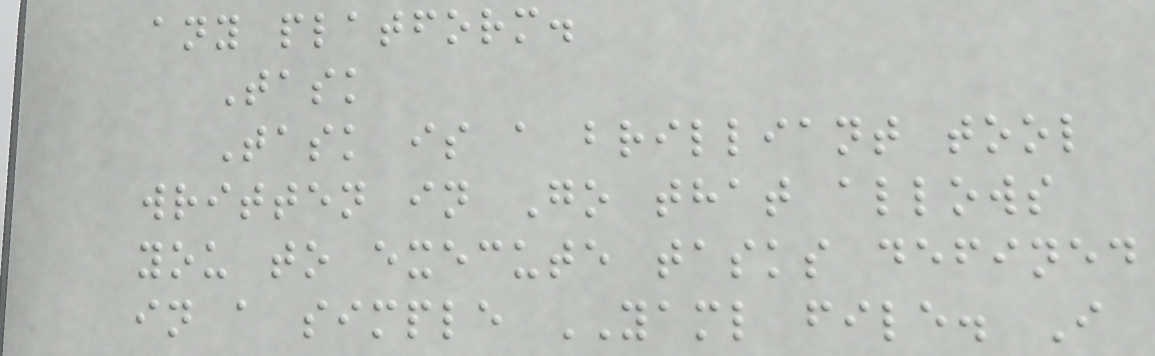any platform.
Task
Task is a brilliant tool
written in Go that allows
you to execute tasks defined
in a simple YAML file. I
